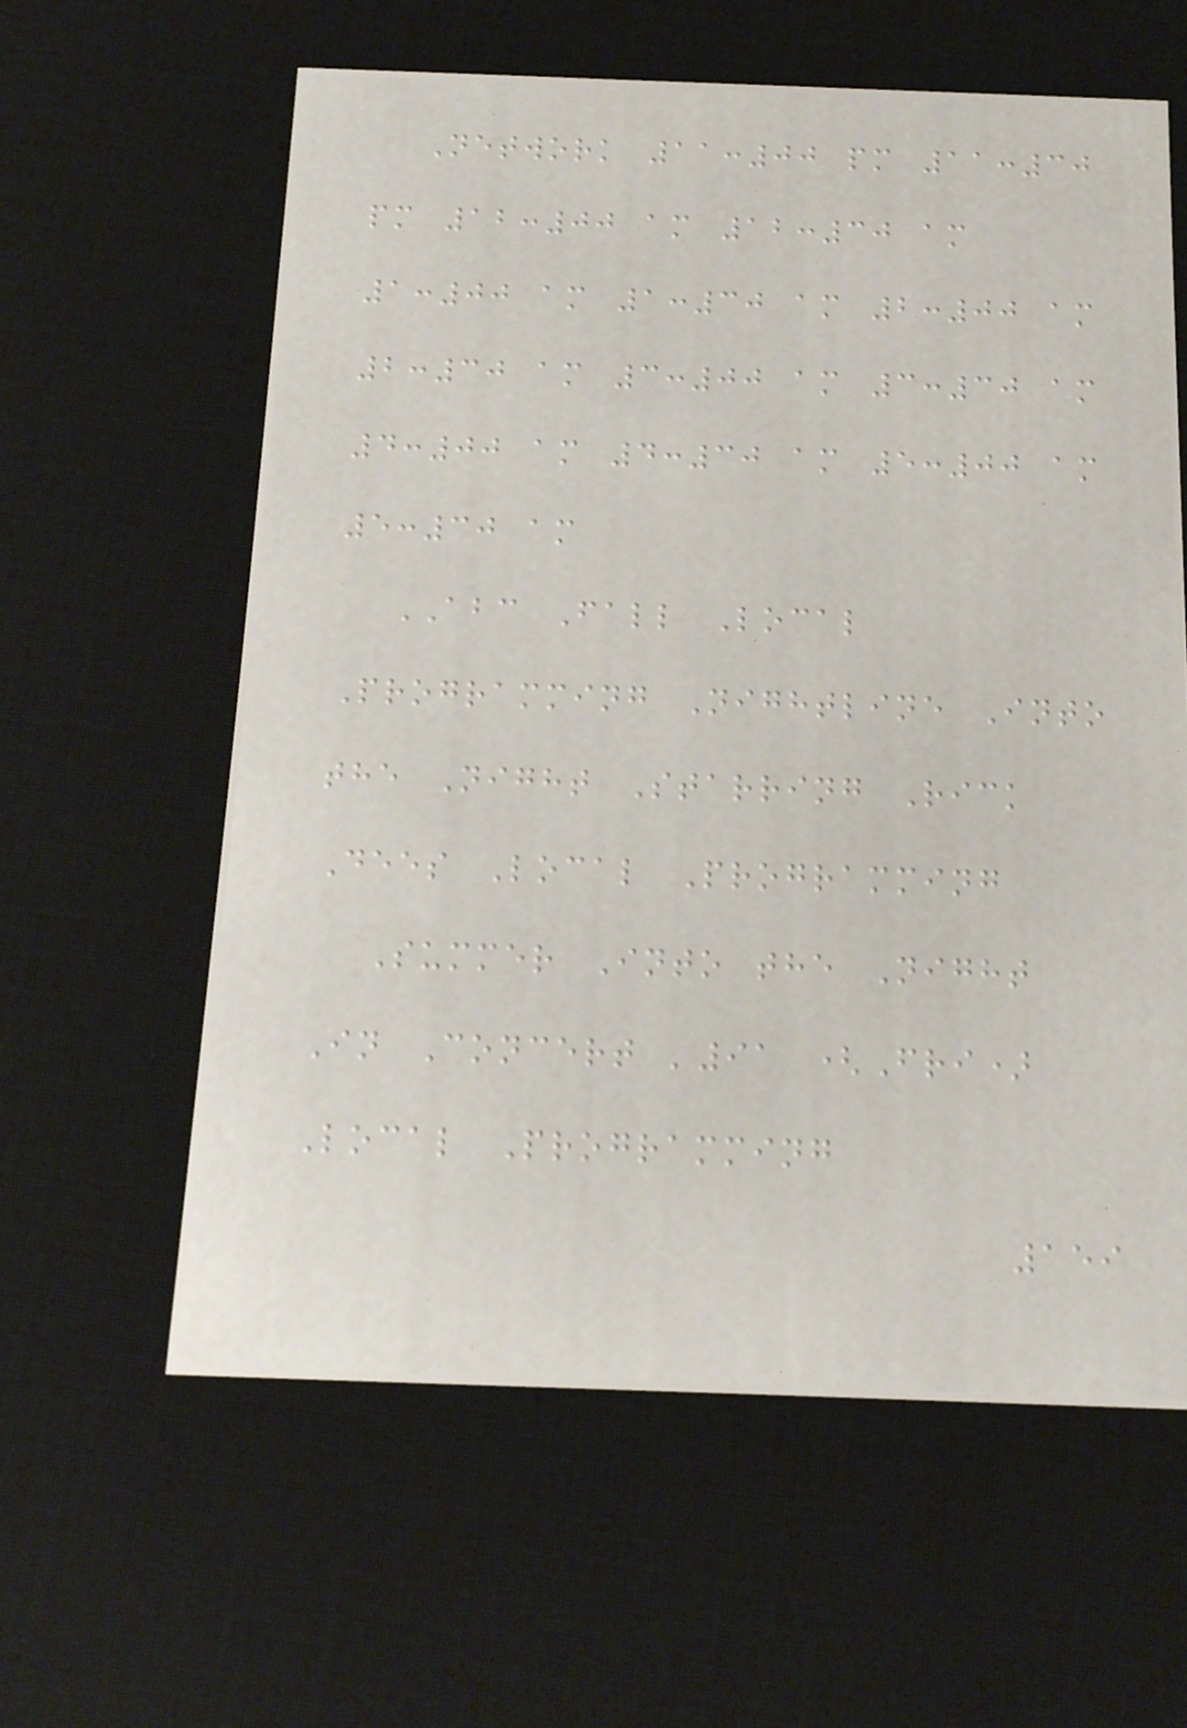Network 11:00 pm 11:30
pm 12:00 am 12:30 am
1:00 am 1:30 am 2:00 am
2:30 am 3:00 am 3:30 am
4:00 am 4:30 am 5:00 am
5:30 am
ABC Fall Local
Programming Nightline Into
the Night Starring Rick
Dees Local Programming
Summer Into the Night
In Concert '91 (Fri)
Local Programming
159
